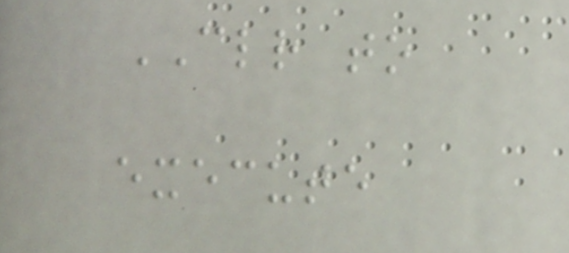CLR to
execute
